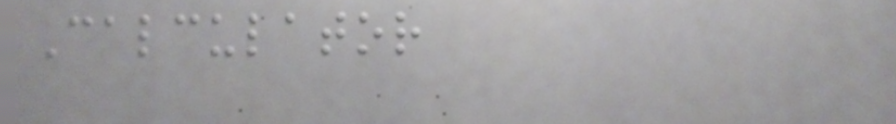Calculator
